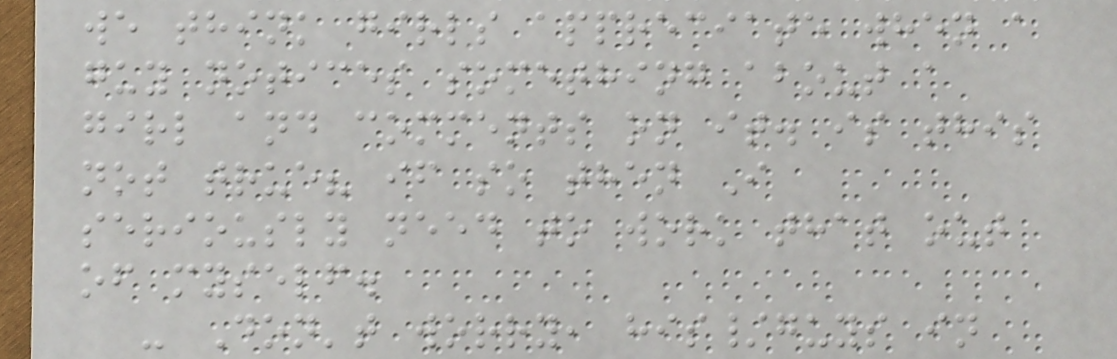we think girls appreciate when a
guy notices something about a
girl and comments on it. is this
not true? if so then I
seriously need to work that out
of myself.
- Don't worry, his/guys in
